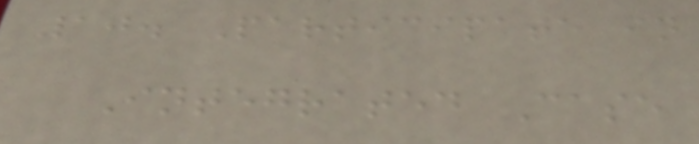10. Participate in
Integrated Case
